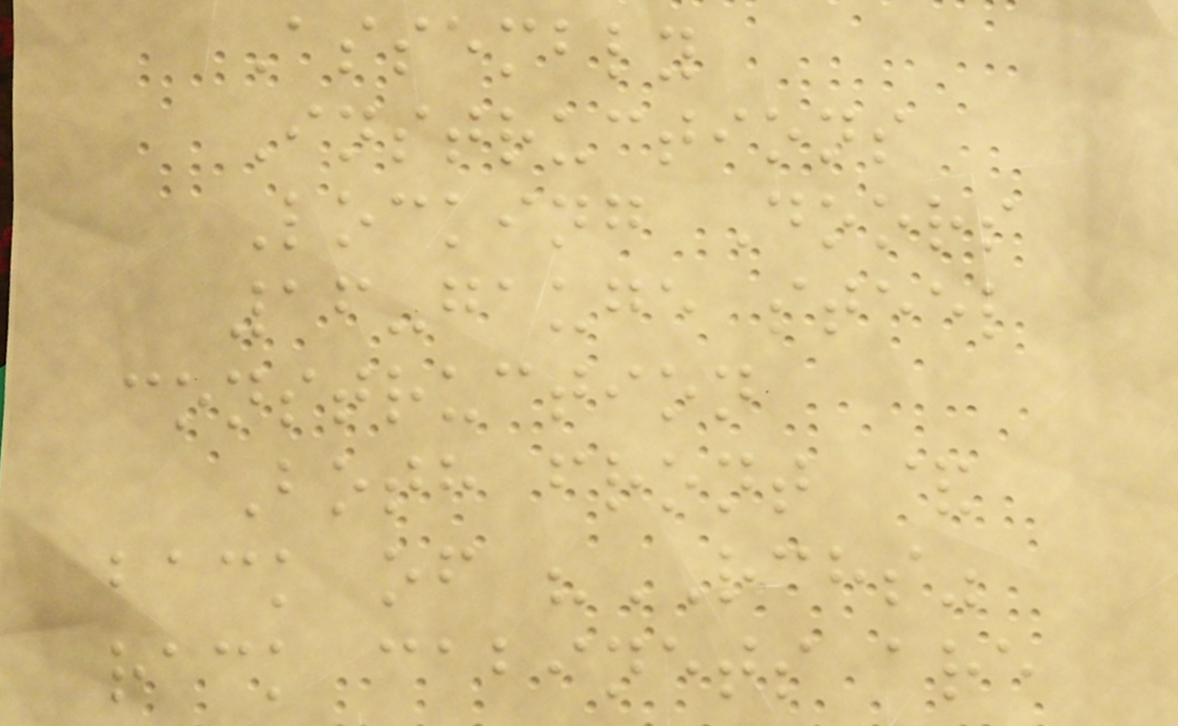Assembly
Instructions
Locking Doors
16-gauge steel
construction
Both front &
back of "RCHS"
rack cabinets are
